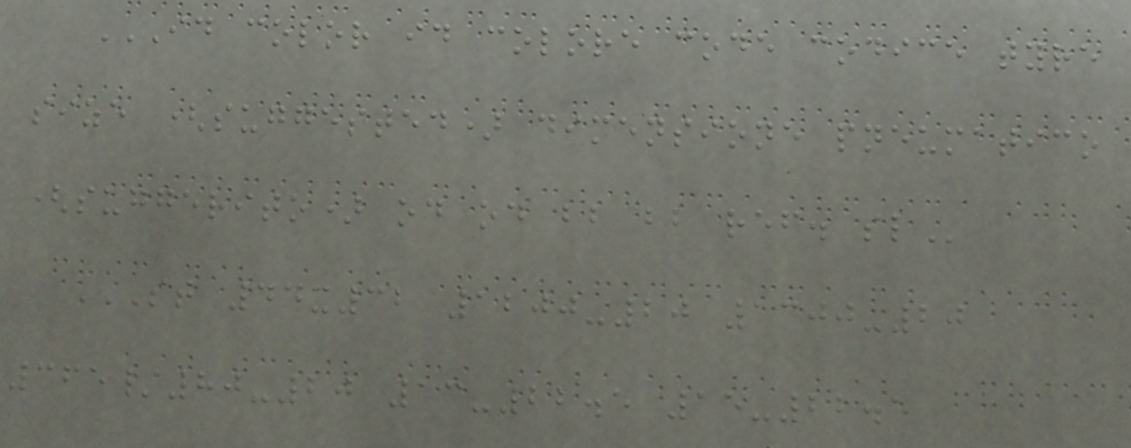ID COLOR ID COLORE CODE CODICE TYRE
SIZE (SUGGESTED) DIMENSIONE PNEUMATICO
(SUGGERITO) OD OD BB BB REF. SL
ST 44X32 1200-20 1300-20
365/80-20 13-22.5 15-22.5
